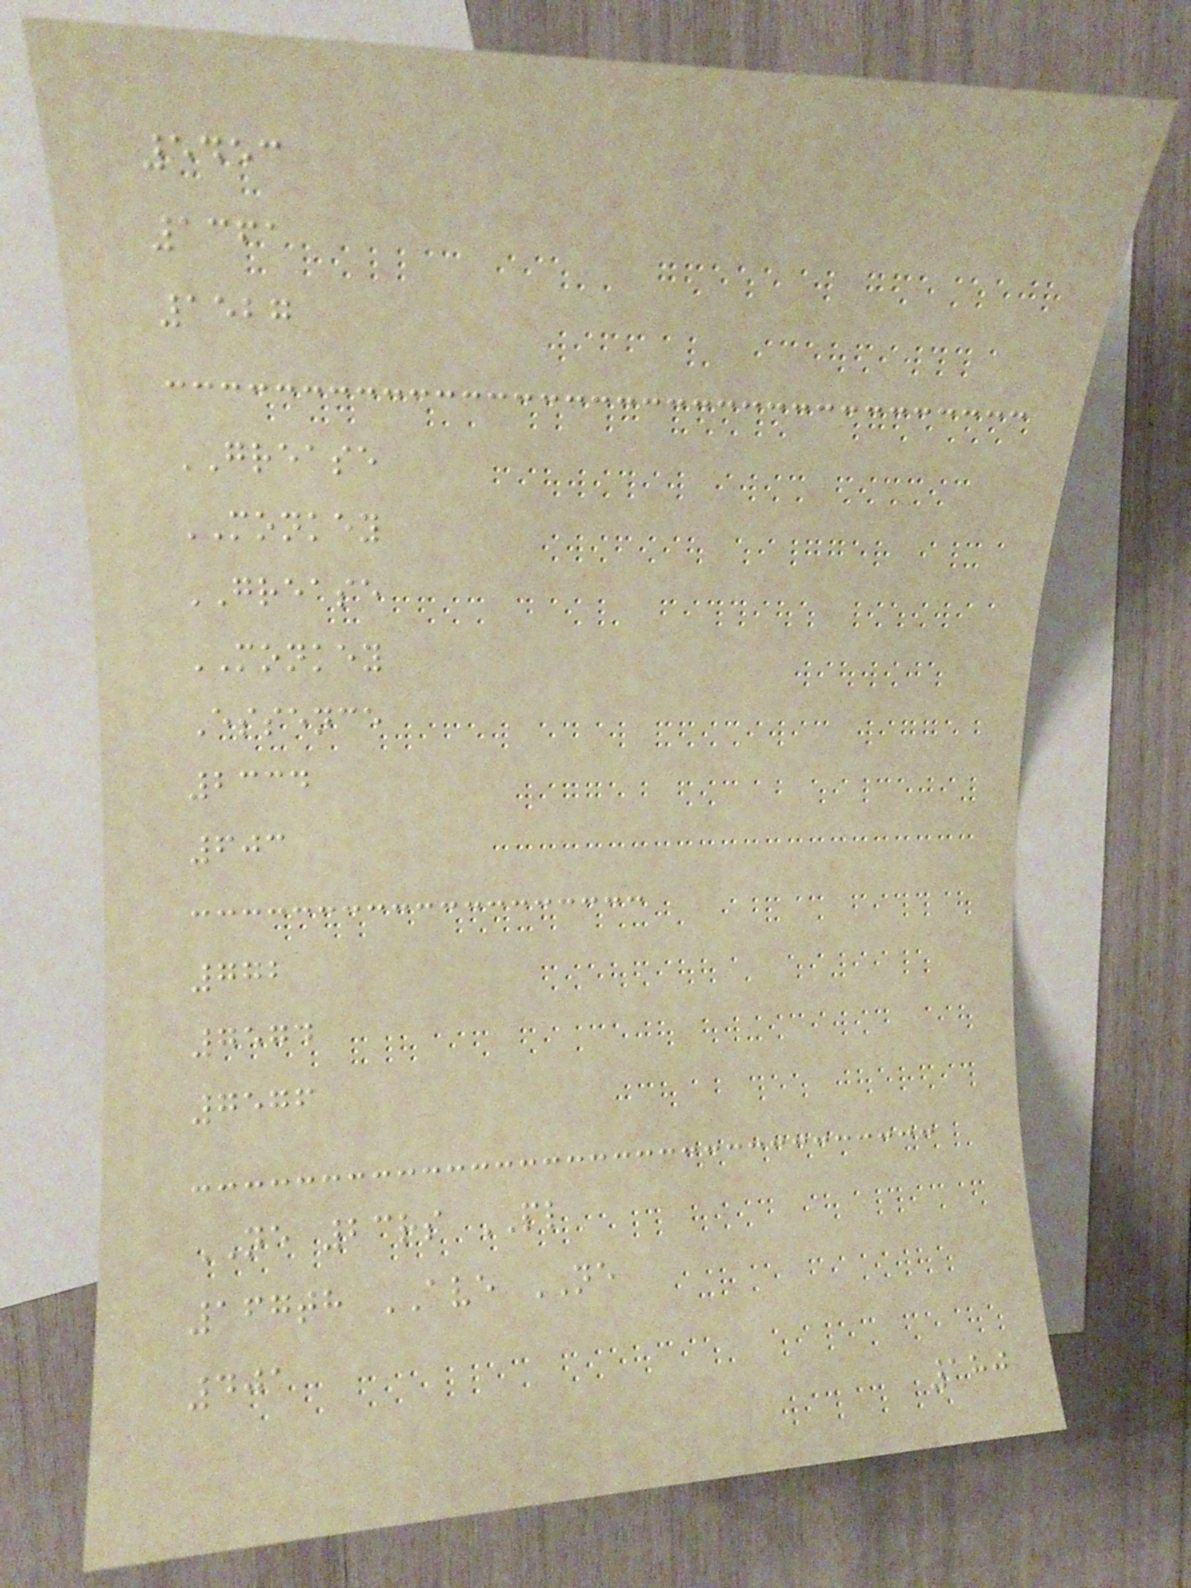5453
1361
1527
GREASE
MONKEY
GREASE
MONKEY
Essence
2334
603
772
7574
7576
NE 23rs PL
167th AVE NE
401
180
